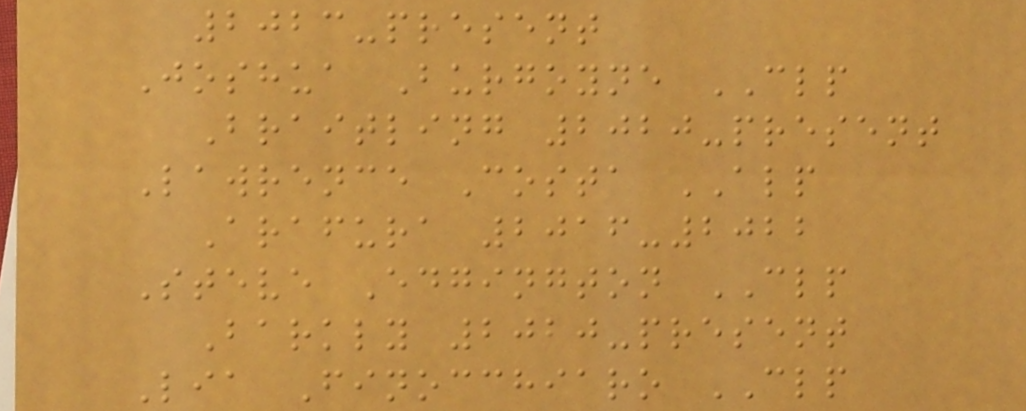2023-present
Joshua Burgoyne CLP
Braitling 2020-present
Lawrence Costa ALP
Arafura 2016-2022
Steve Edgington CLP
Barkly 2020-present
Lia Finocchiaro CLP
